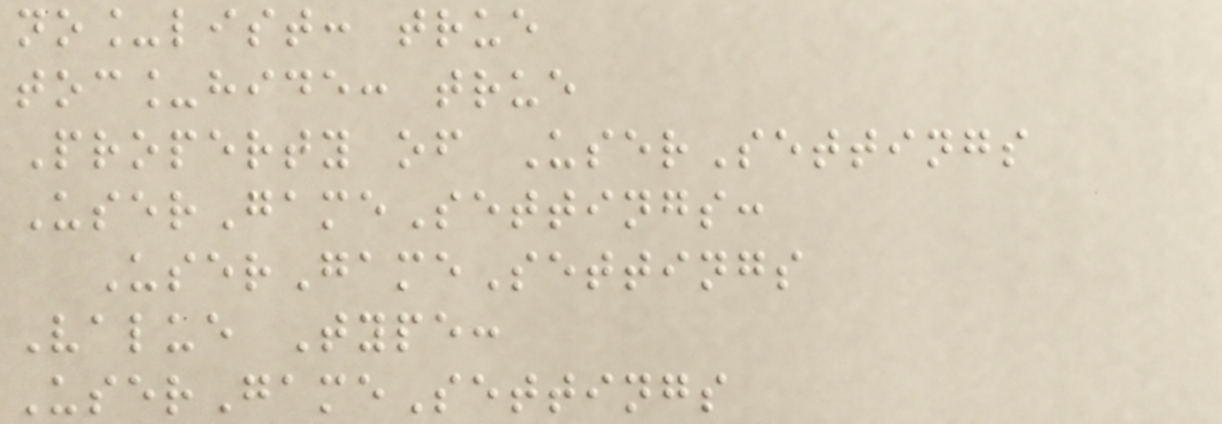no_list: true
toc_hide: true
Property of UserSettings
UserGameSettings:
UserGameSettings
Value Type:
UserGameSettings
